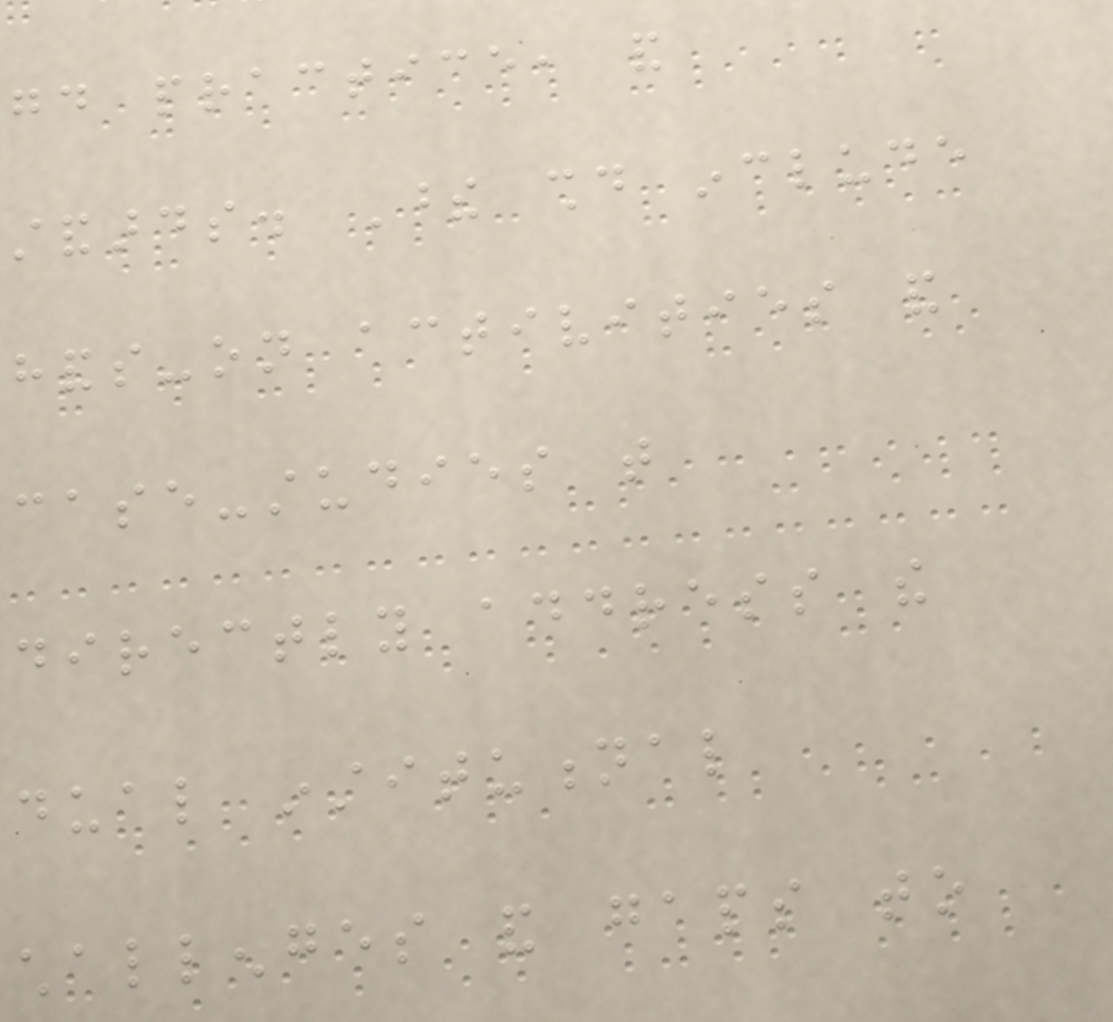good practice, and
standards. These should include
hands-on activities and
case-studies that
directly address the
dual institutional
challenges and gaps to
